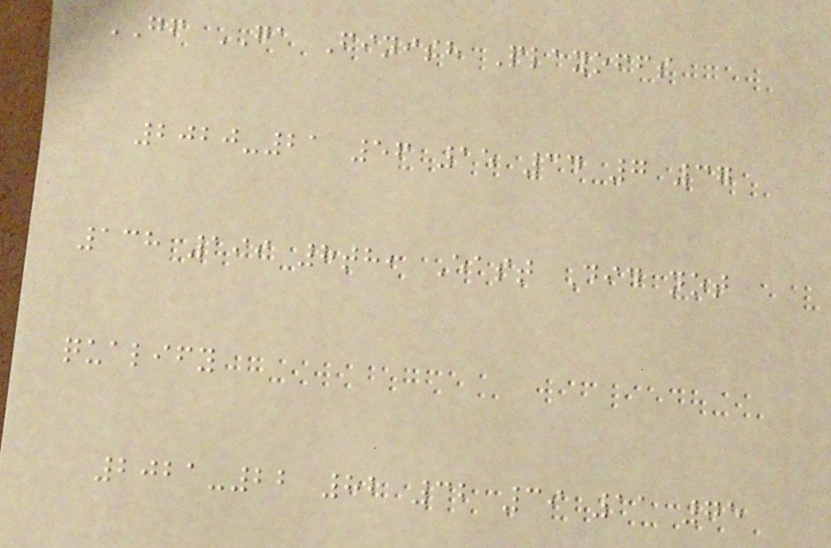GF GA Finish Playoffs
2020-21 56 15 34 7 37
138 199 8th, East Did not
qualify
2021-22 82 32 39 11 75
